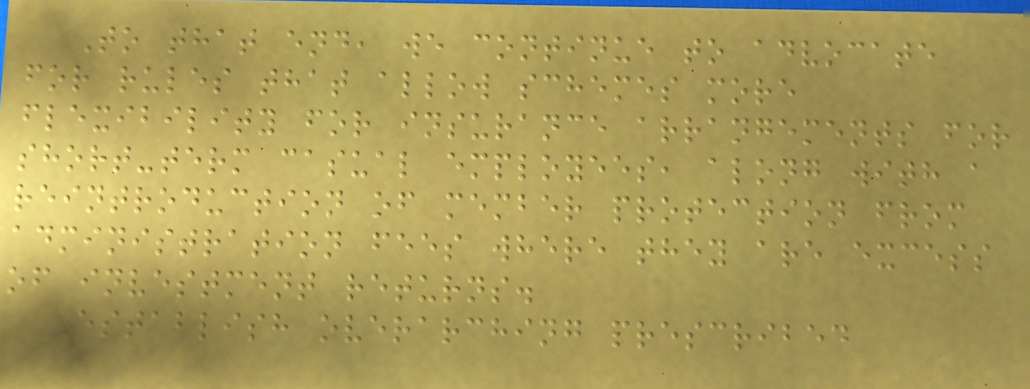To that end, we continue to advocate
for rules that allow schemes more
flexibility for insurance arrangements for
short-term casual employees, along with a
reintroduction of member protection from
administration fees where they are excess
of investment returns.
Establish overarching prescribed
